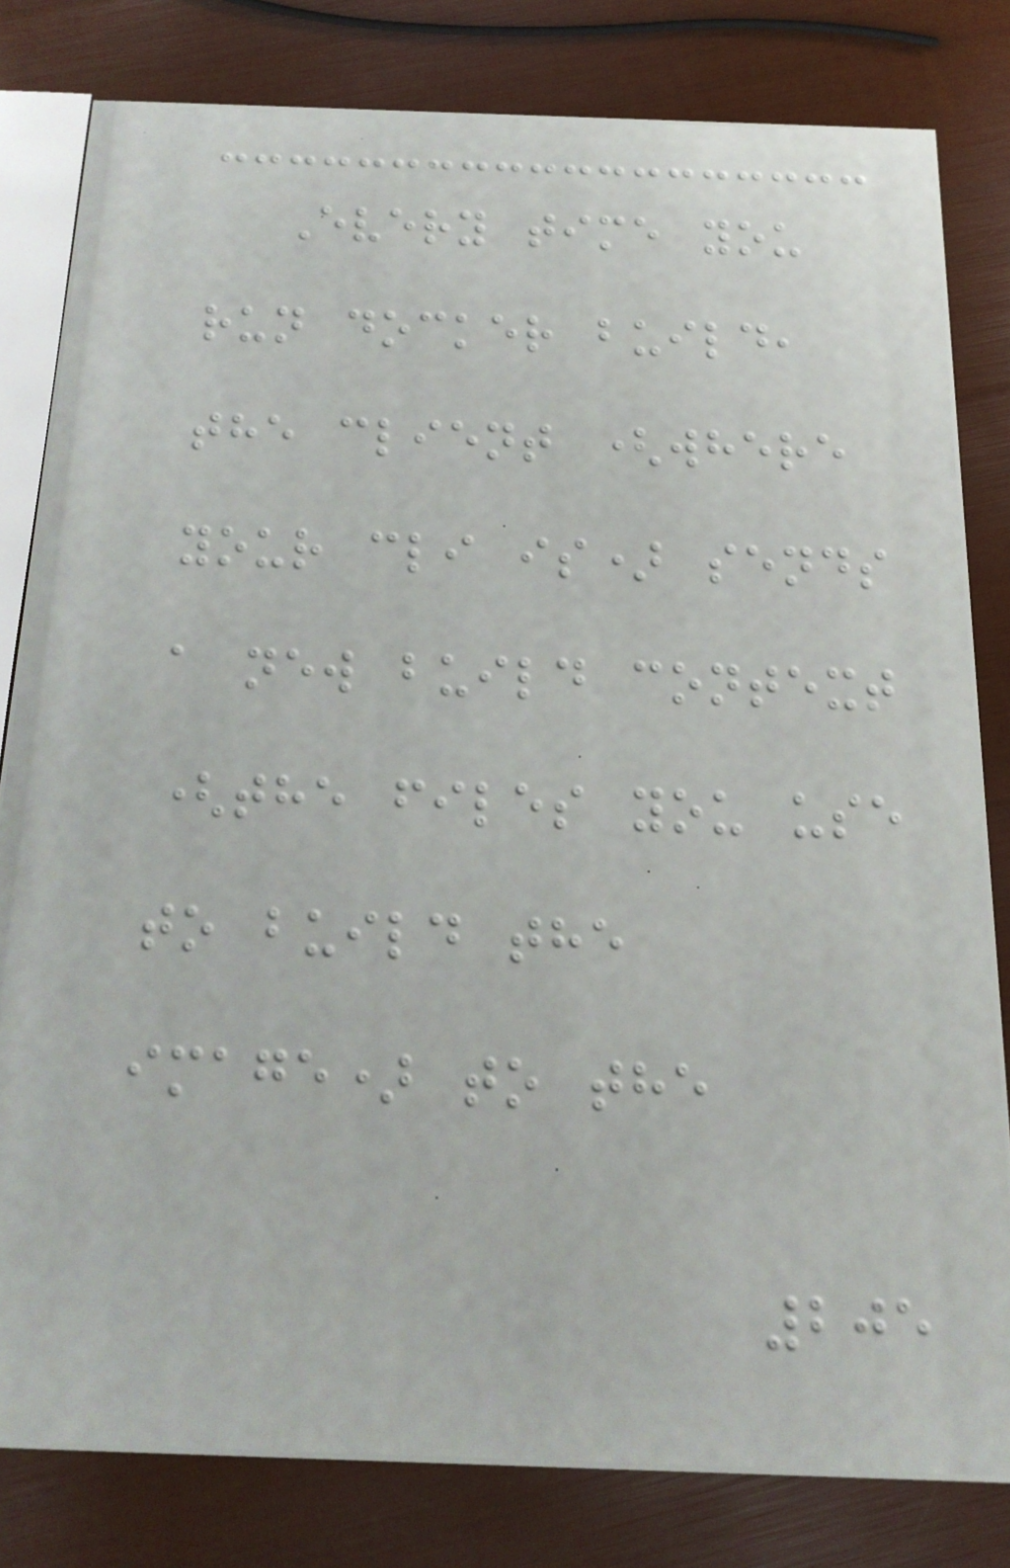Every time you
run docker build,
the client (where
your cli is) sends
a new build context
(the files you use
to build the
image) to the
205
